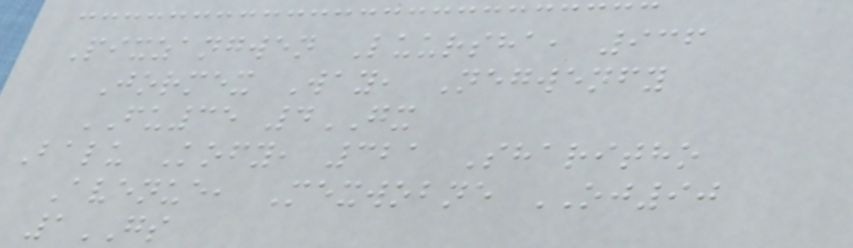Pixzangwen Luursha, 936
Jormex Way, Negwenfy
FU35 4GX
Balu Kofy, 321 Sharitho
Avenue, Mexwobne OJ90
1GS
